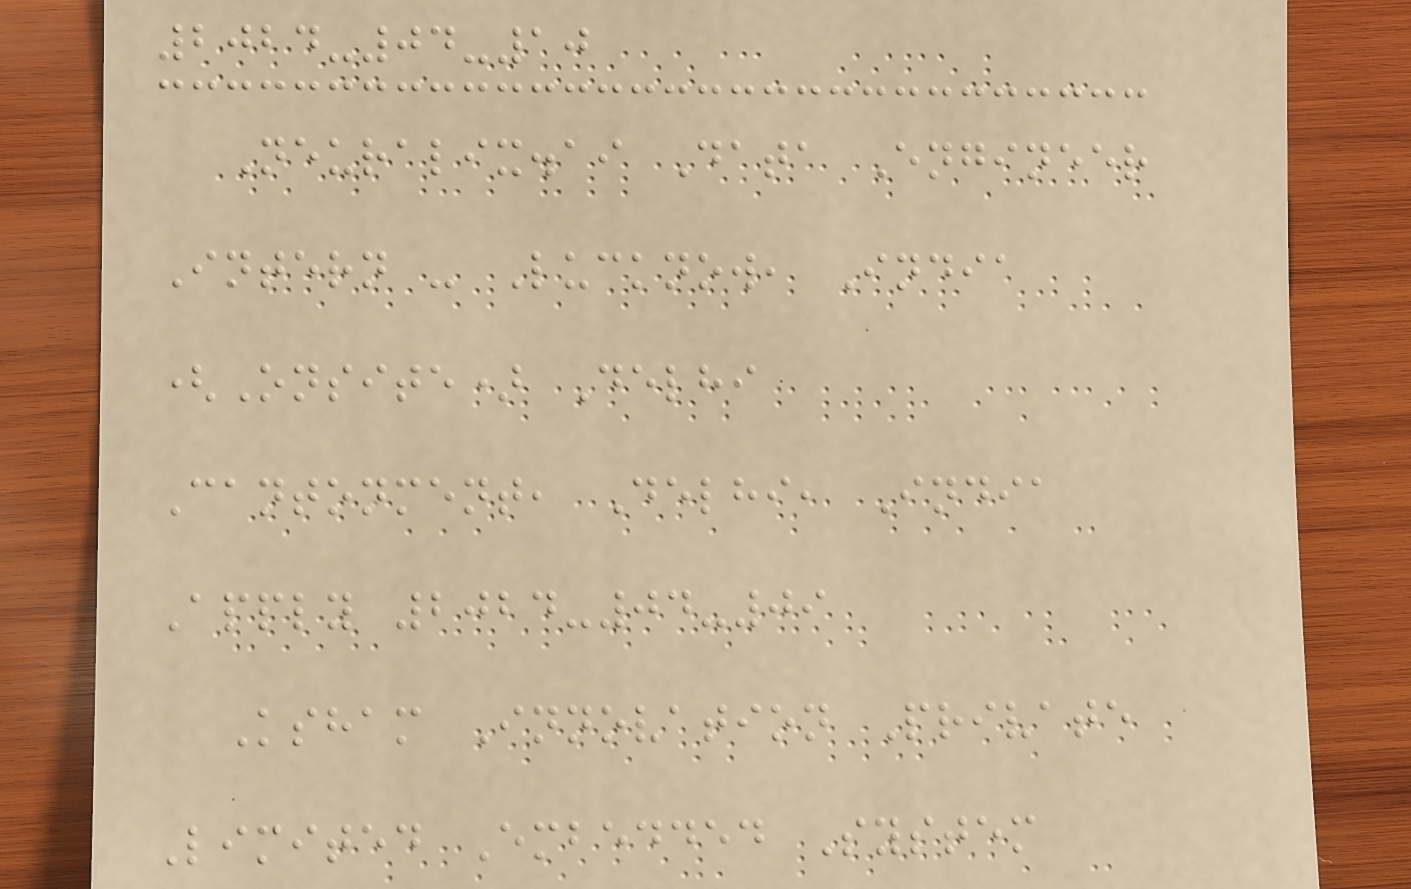2024-04-10
Neuralix.ai Data Engineer
Intern - Lucknow, India
(Onsite) Delhi
Cantonment, Delhi, India
Apply 2024-04-09
Ksham Innovation Private
Limited Embedded System
